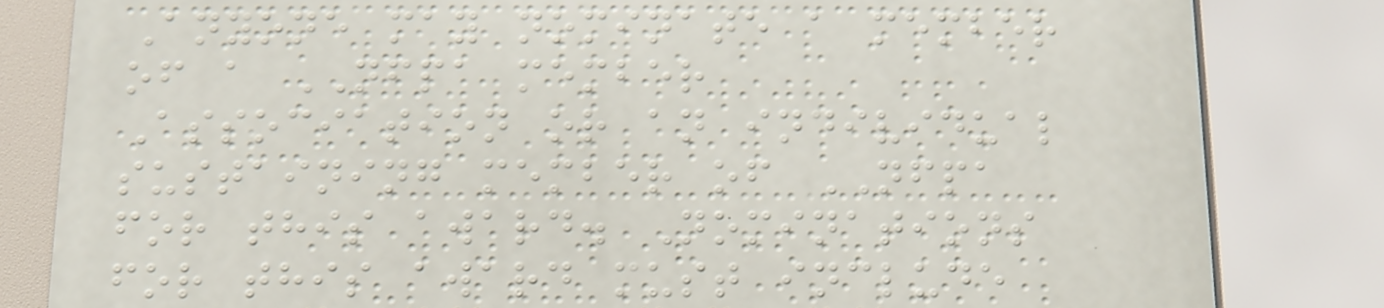Anyone may nominate a member
of a NFPA member
Association or an individual
sustaining member of NFPA
for this award. Nominations
for this award must include
